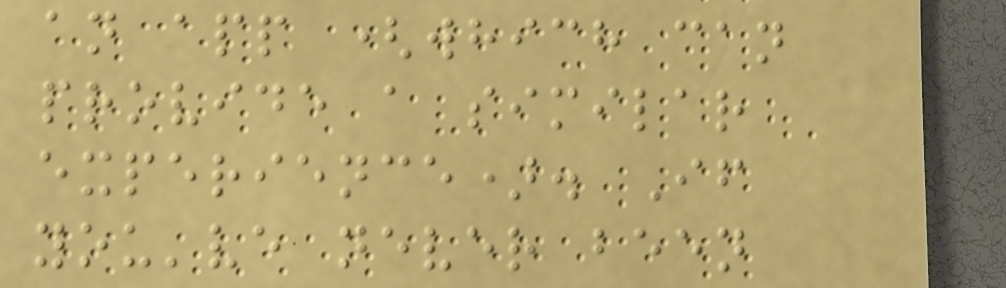an app (which can
provide a similar
experience). If
you've never been
